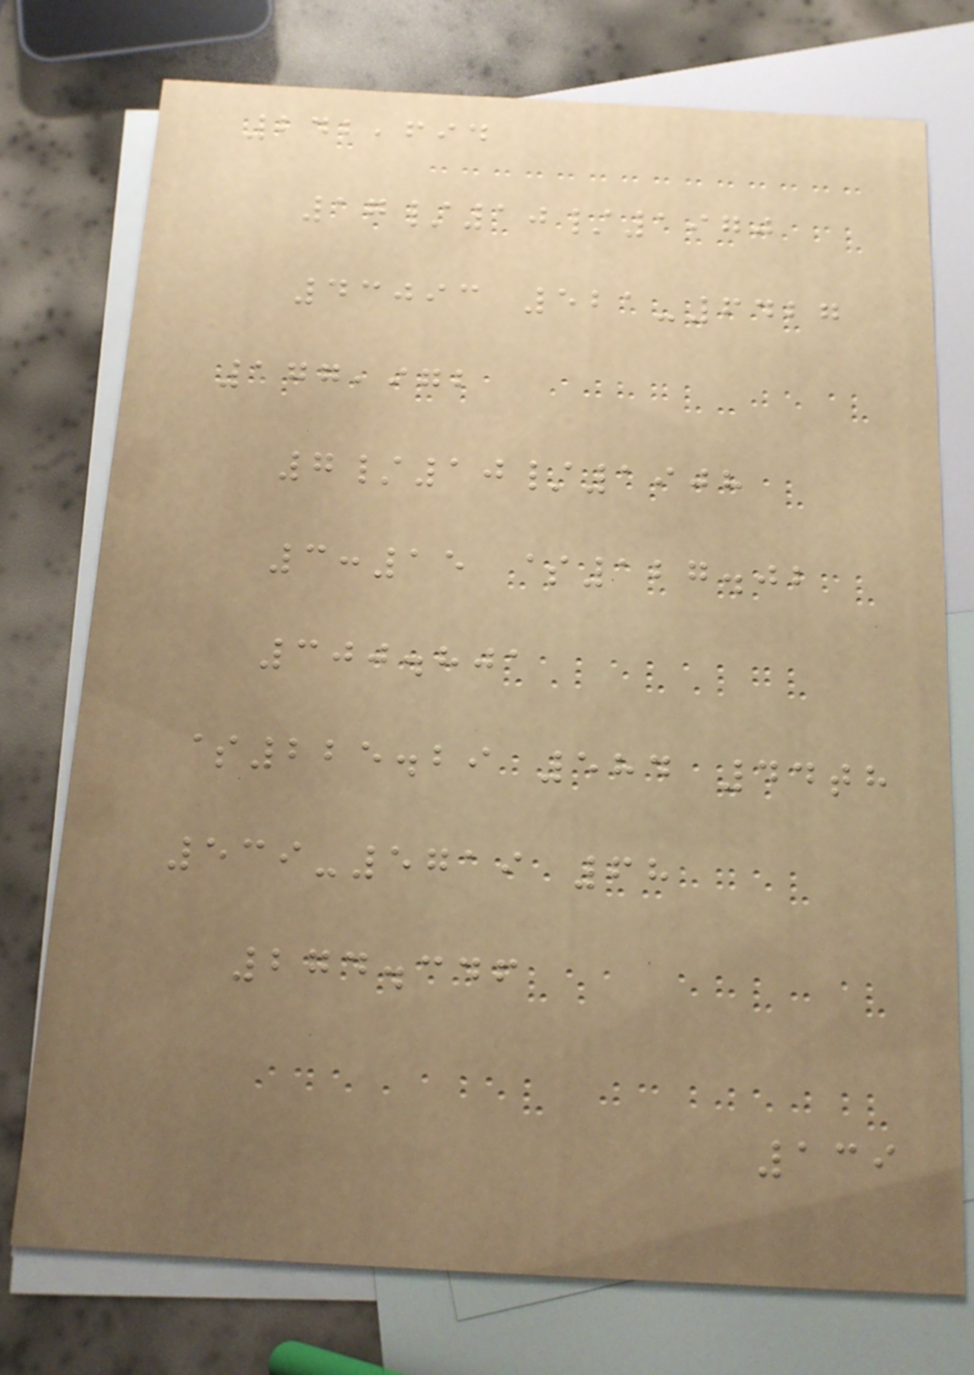242,694
17/10/1970
43093 521-6427
177,972
7/10/1908
3:15 $127.02
300.801
$225.29 584 44th
539-5719 68
274.346
139
